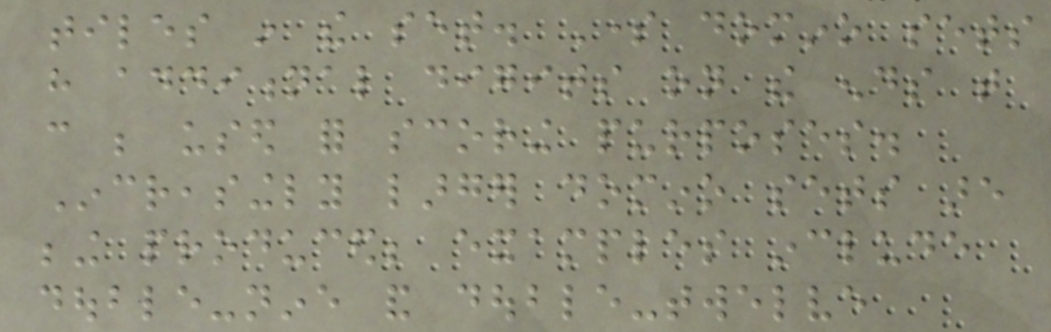tiles in the set. Some domino sets
have additional digits on the ends that
can be used for scoring purposes.
Increasingly larger domino sets are
being produced; examples include
double-nine and double-twelve
